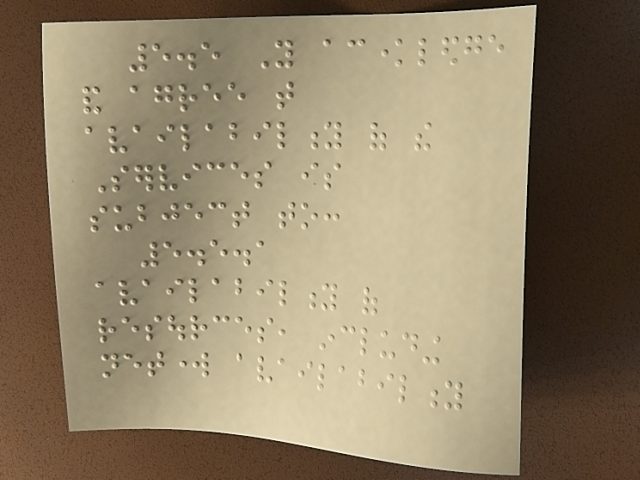5.5 You acknowledge
and agree that
availability of the
Services is
subject to:
5.5.1
availability of
resources, including
network availability
